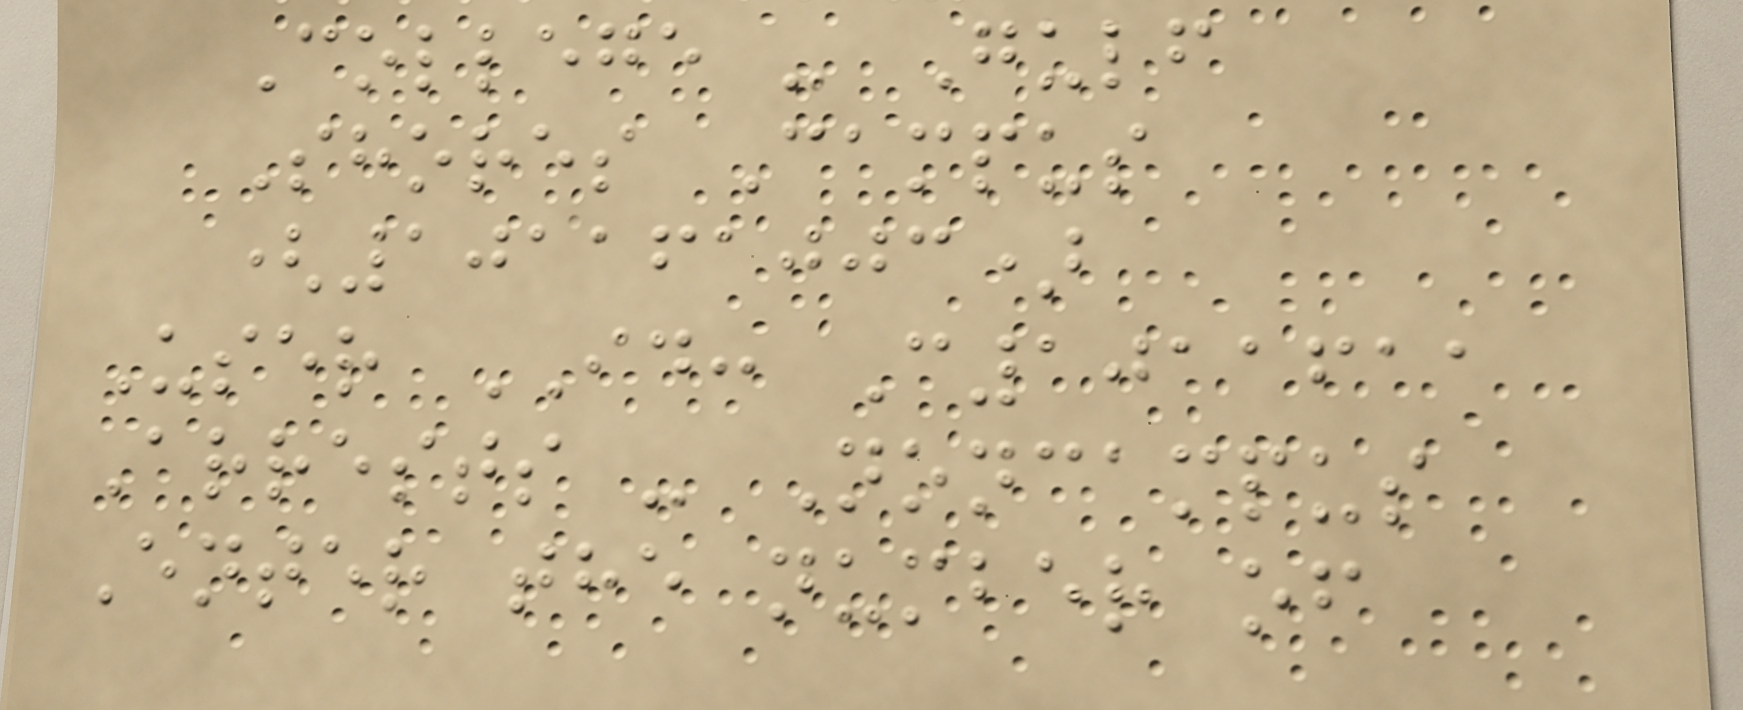College - Gulf
Shores Campus
(101161003)
User ID: C1011611
Arrests - Noncampus
Enter the number of
